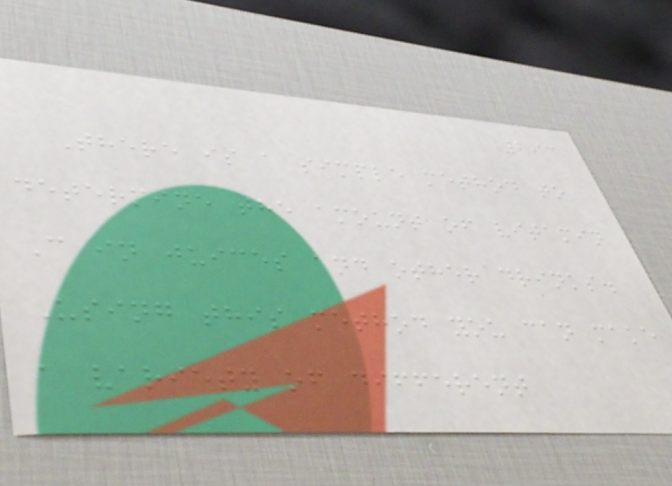293
There is a simple method to
determine the amount of vitamin
C in juices and other drinks.
Using this method you can make
a variety of different
